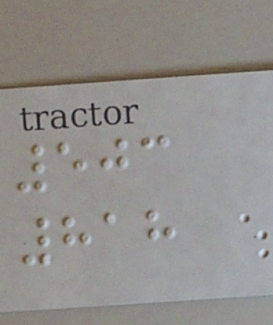503
818
